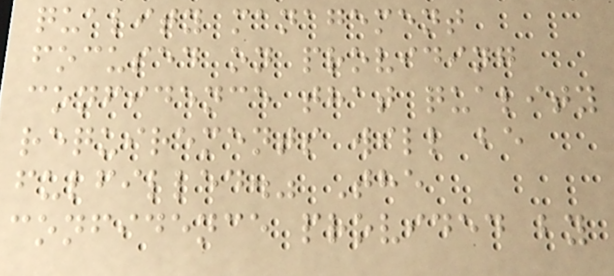quality management
focused on providing
confidence that quality
requirements will be
fulfilled." The
confidence provided by
